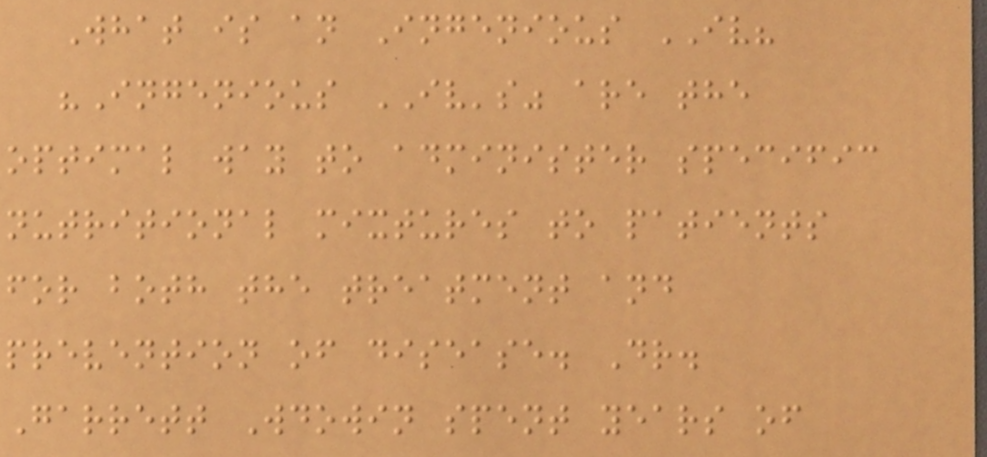What is an Ingenious IV?
"Ingenious IV's" are the
optimal way to administer specific
nutritional mixtures to patients
for both the treatment and
prevention of disease. Dr.
Garrett Wdowin spent years of
